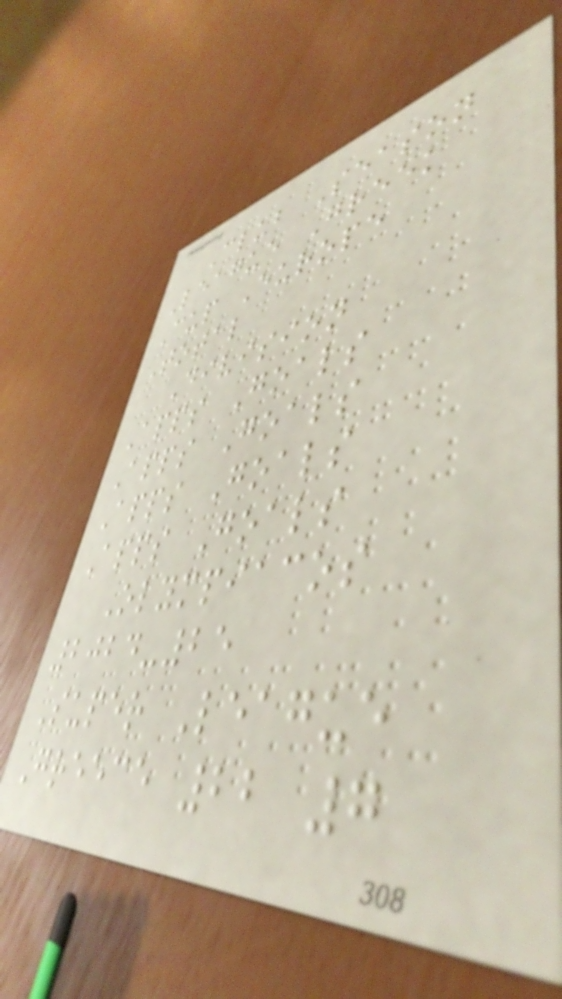Club Season
League Greek
Cup Europe
Total
Division
Apps Goals
Apps Goals
Apps Goals
Apps Goals
Olympiacos
2024-25
Super League
Greece 22 7
